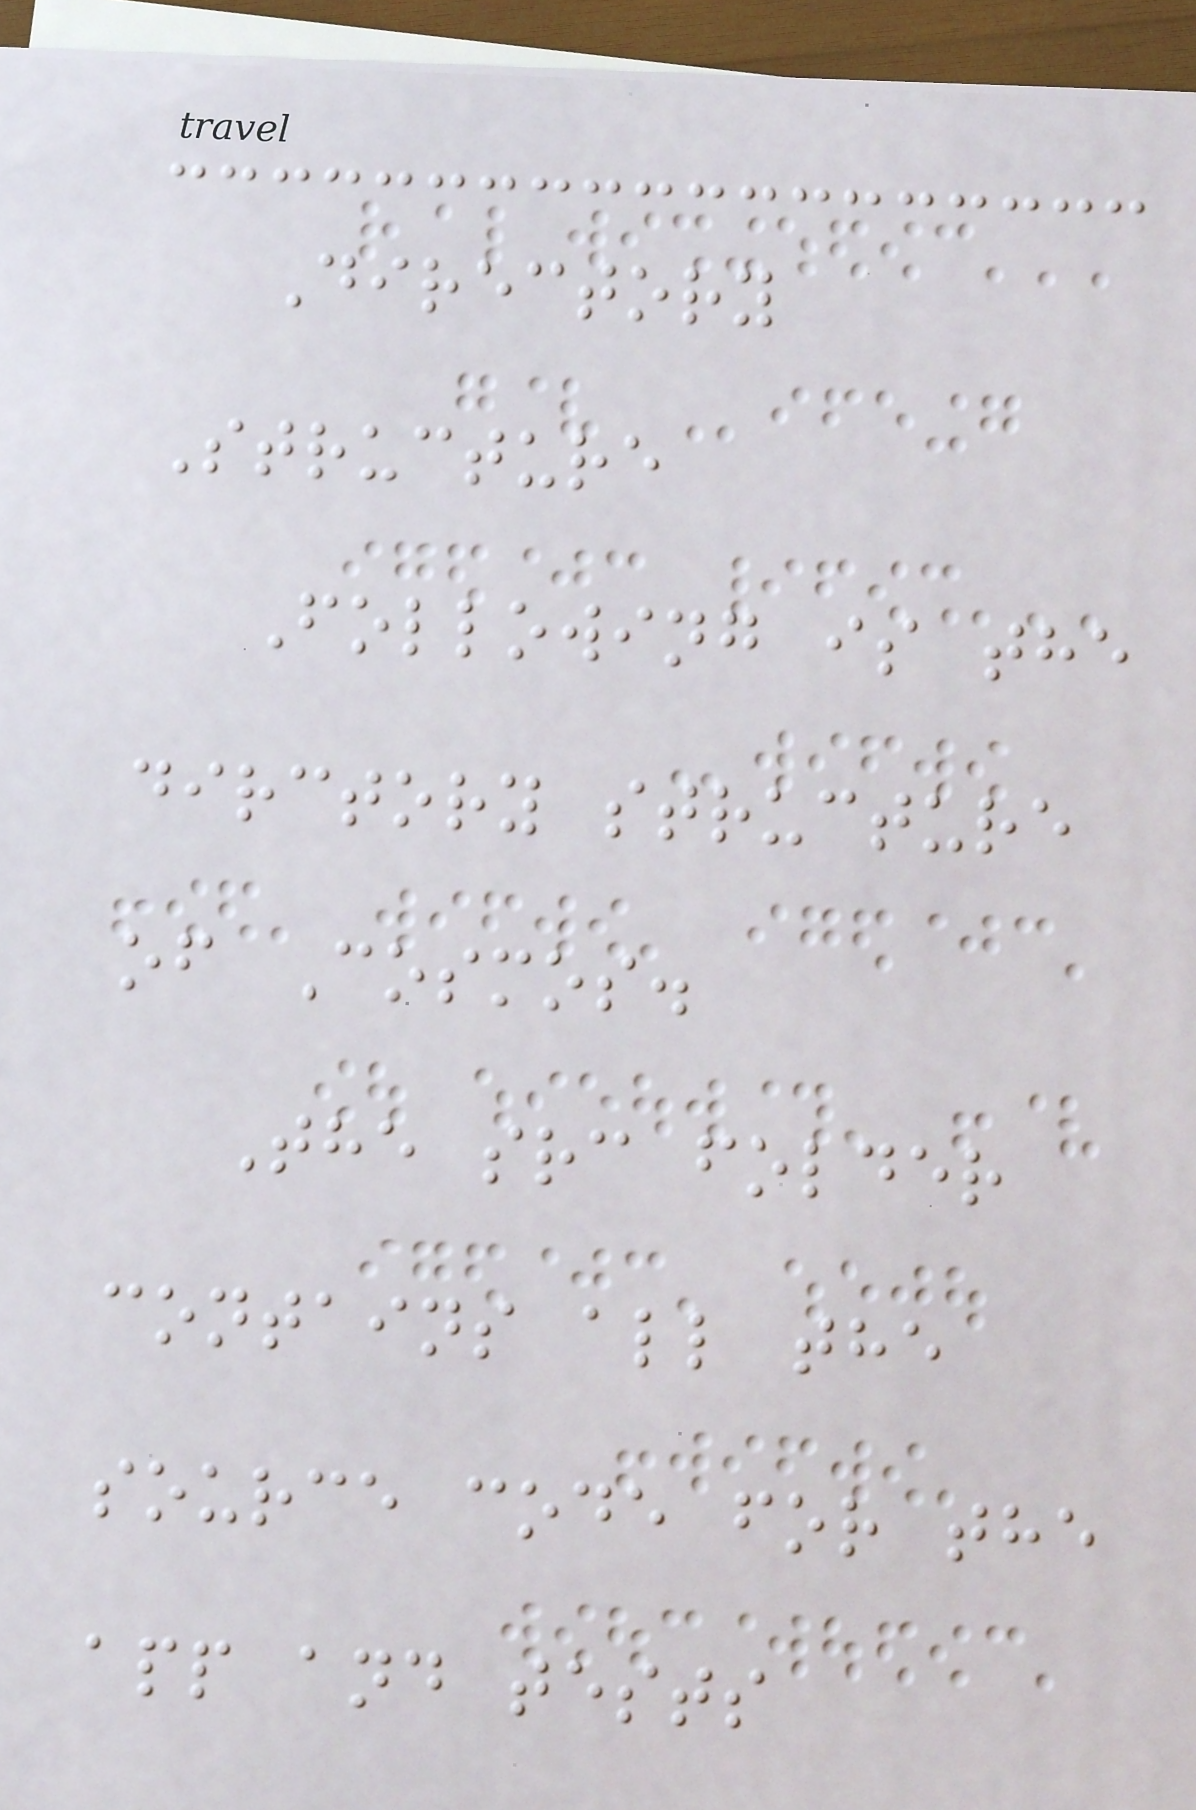Directory
Structure
Following is the
dirctory structure
of Cosmos.
The src folder
contains all the
source code for the
app and tests
